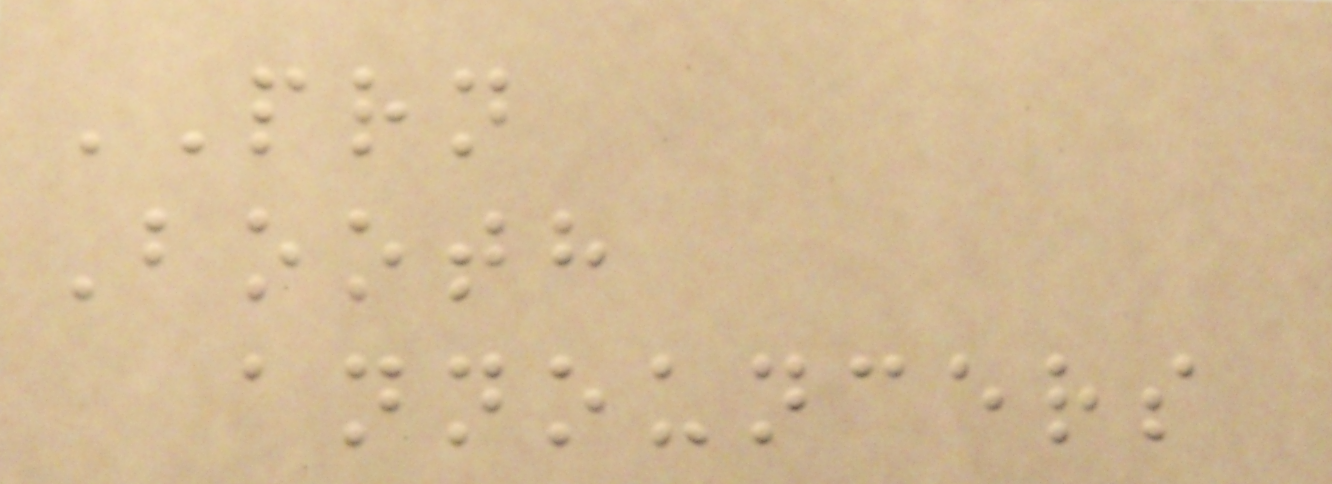PRN
Booth
announcers
